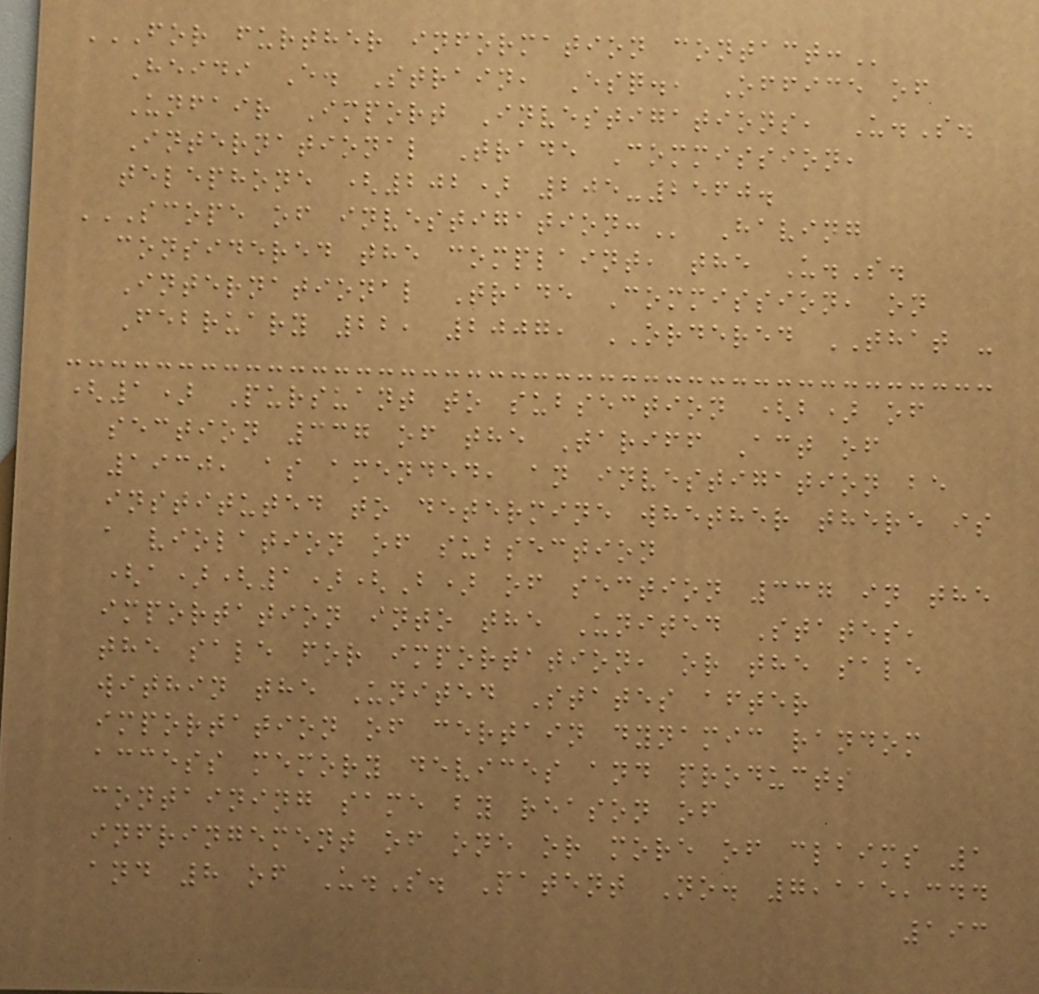FOR FURTHER INFORMATION CONTACT:
Heidi E. Strain, Esq., Office of
Unfair Import Investigations, U.S.
International Trade Commission,
telephone (202) 205-2560.
SCOPE OF INVESTIGATION: Having
considered the complaint, the U.S.
International Trade Commission, on
February 22, 2007, ORDERED THAT -
(1) Pursuant to subsection (b) of
section 337 of the Tariff Act of
1930, as amended, an investigation be
instituted to determine whether there is
a violation of subsection
(a)(1)(B) of section 337 in the
importation into the United States,
the sale for importation, or the sale
within the United States after
importation of certain dynamic random
access memory devices and products
containing same by reason of
infringement of one or more of claims 1
and 8 of U.S. Patent No. 7,115,344
193
